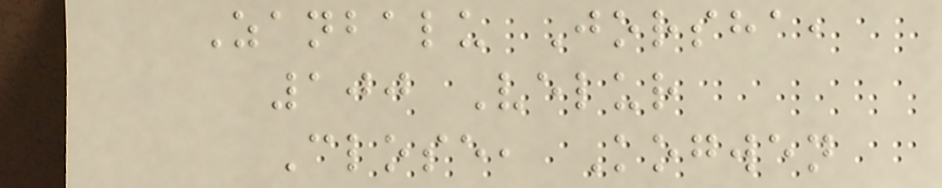Zanbalu Jorsha,
100 Velur
Close, Kogwen
